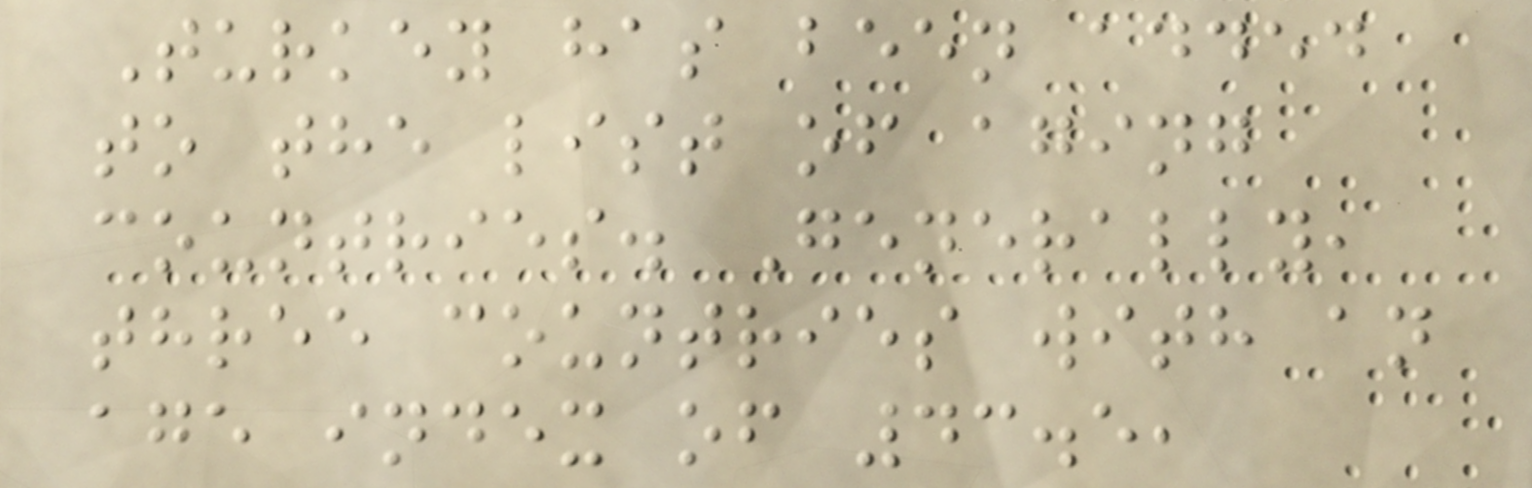Turkey has been added
to the list of aging
countries. Generally,
three countries with an
age index of 43.5,
